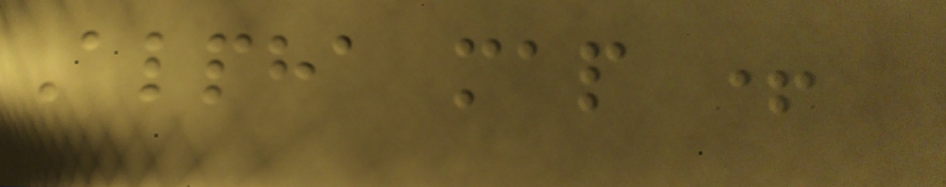Alpha map +
